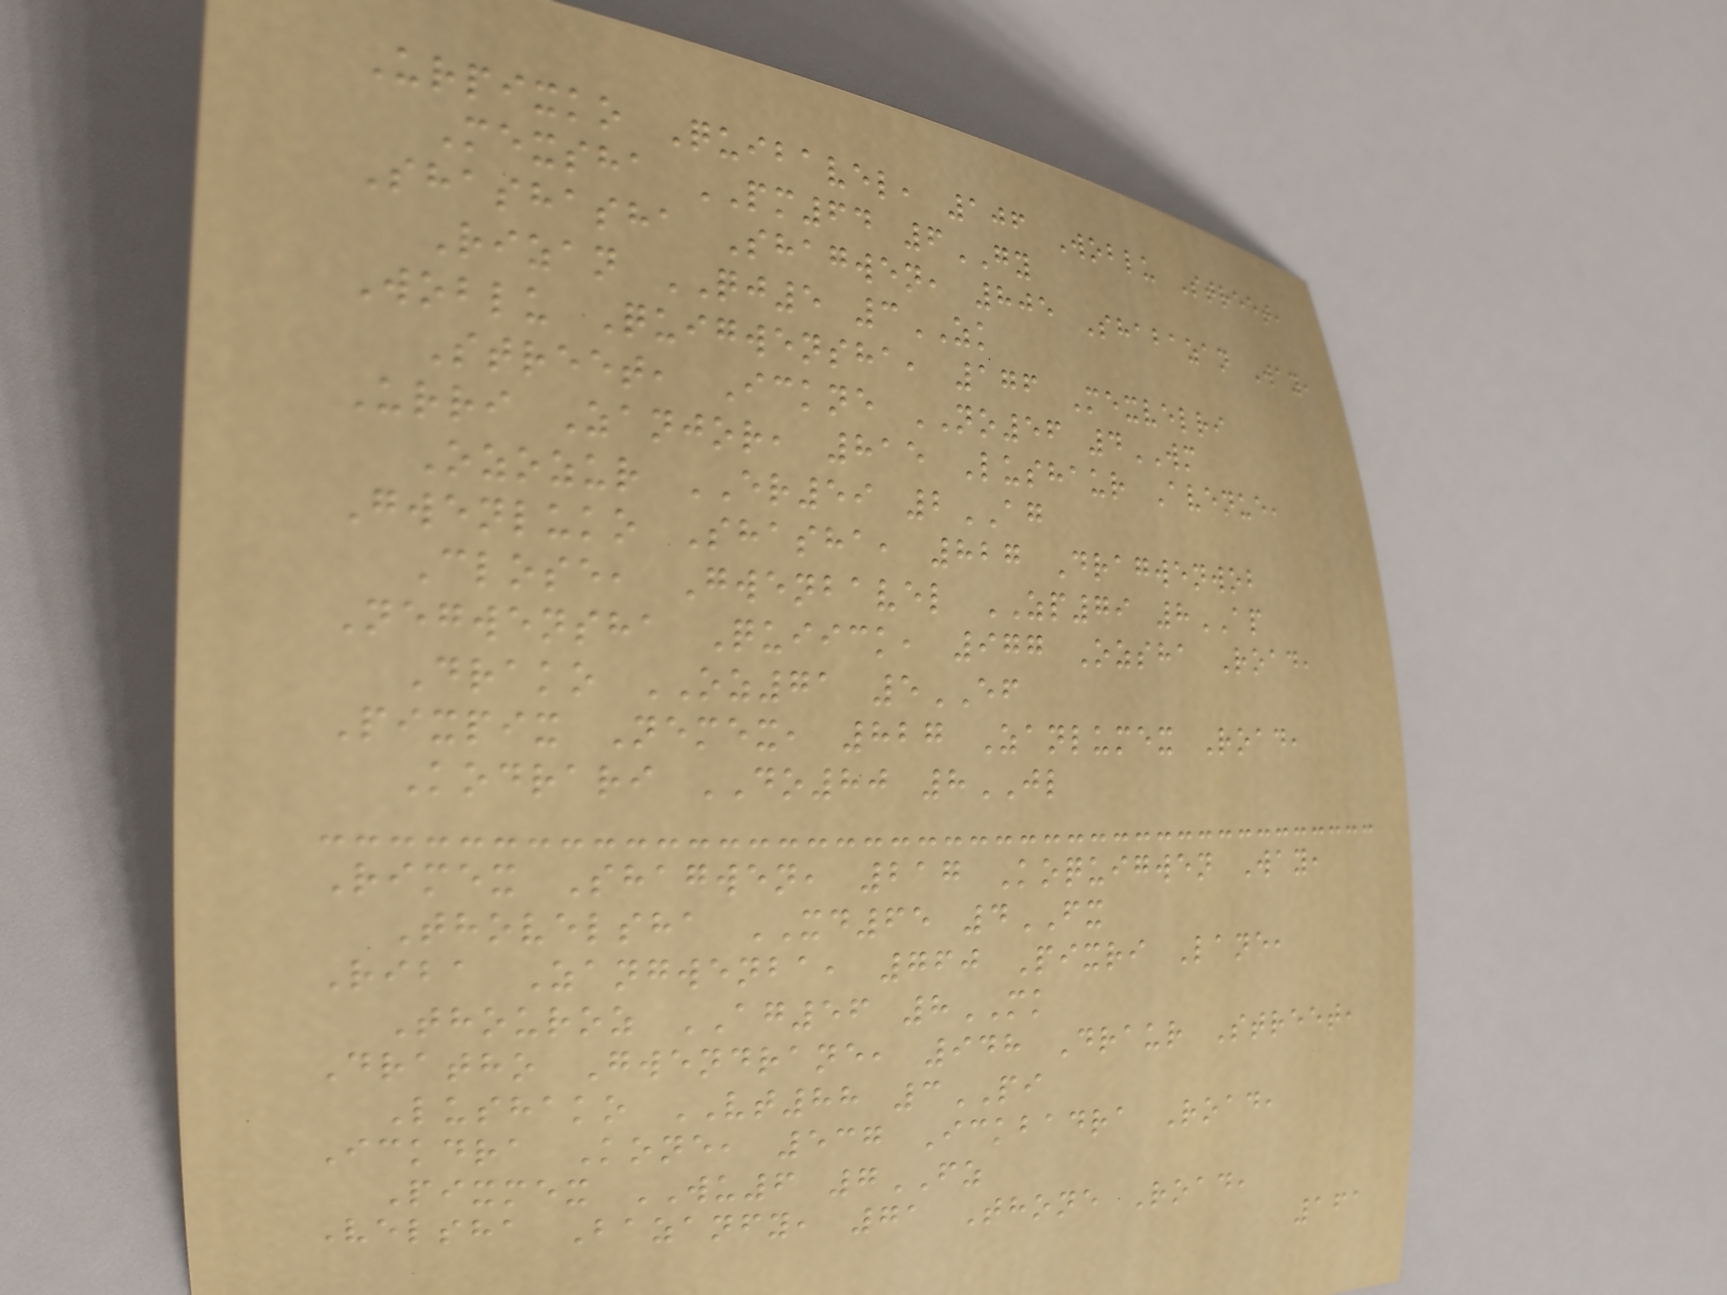Urpixko Quibavel, 106 Woblu Street,
Mexsha PM64 6GY
Shashasha Shagwen, 805 Shabazan Way,
Rizan QJ5 3ZK
Woblu Quigwensha, 176 Mexvelri
Street, Ickne NO56 4WM
Urri Zanjor, 815 Lushaur Avenue,
Ozozur ER59 2AG
Gwenluko Shasha, 827 Dragwenwob
Close, Gwenbavel ZP79 8AP
Negwensha Quiick, 977 Ozsha Road,
Drako OZ71 5EF
Pixpix Nemex, 827 Zanlumex Road,
Kodrari DO80 8JL
Rimex Shagwen, 217 Koquigwen Way,
Thovelsha XD65 4FX
Riba Zangwenba, 760 Pixri Lane,
Thouroz AG56 8MK
Dratho Gwendrane, 948 Draur Street,
Lushako VT88 3PI
Ickdra Kone, 537 Ickbadra Road,
Pixmex WU6 7FZ
Velsha Bazanfy, 71 Thone Road,
161
